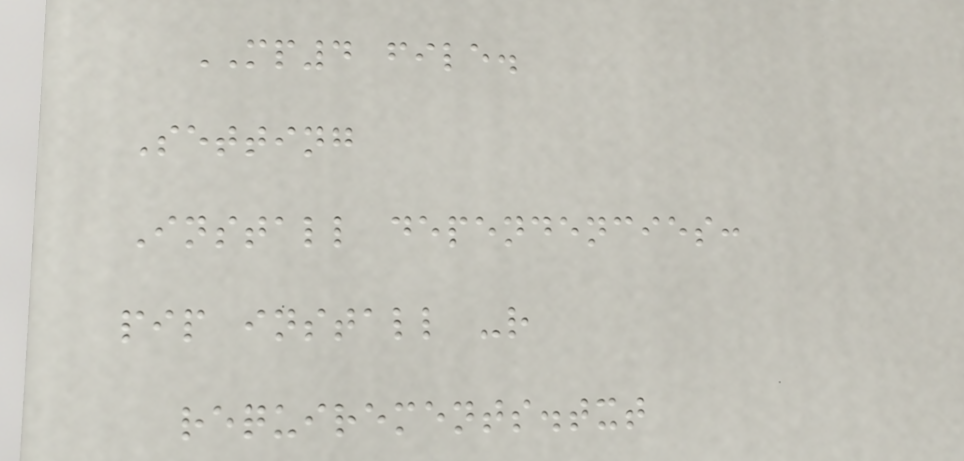MP4 file.
Setting
Install dependencies:
pip install -r
requirements.txt
